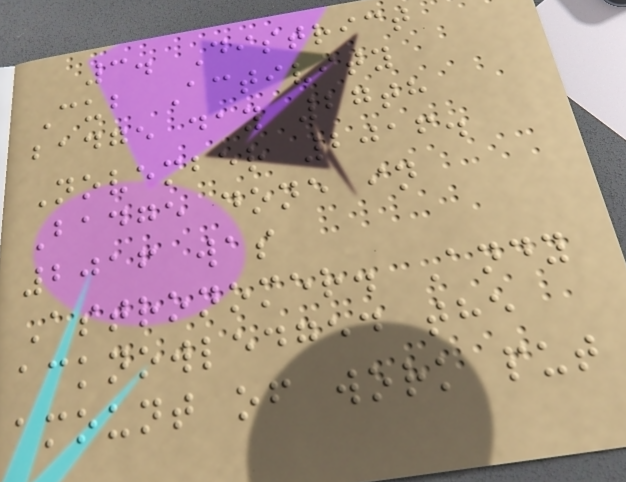3. District
Cub Activity
badge day 27th
November 2016.
Badge done in
2016 was
Astronomer. Andy
acknowledged the
amount of work put
